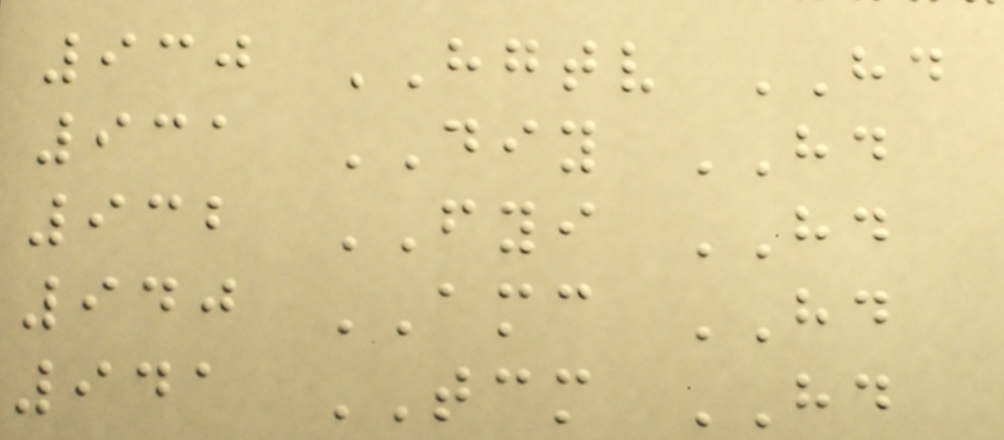930 HGTV HD
931 DIY HD
932 FYI HD
940 AMC HD
941 TCM HD
